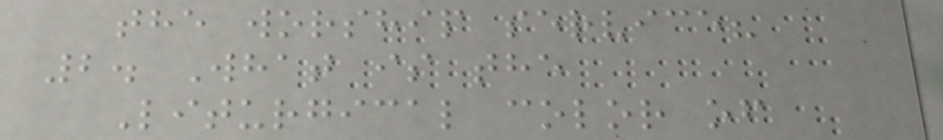the worship service?
2. What is the
Liturgical color of
